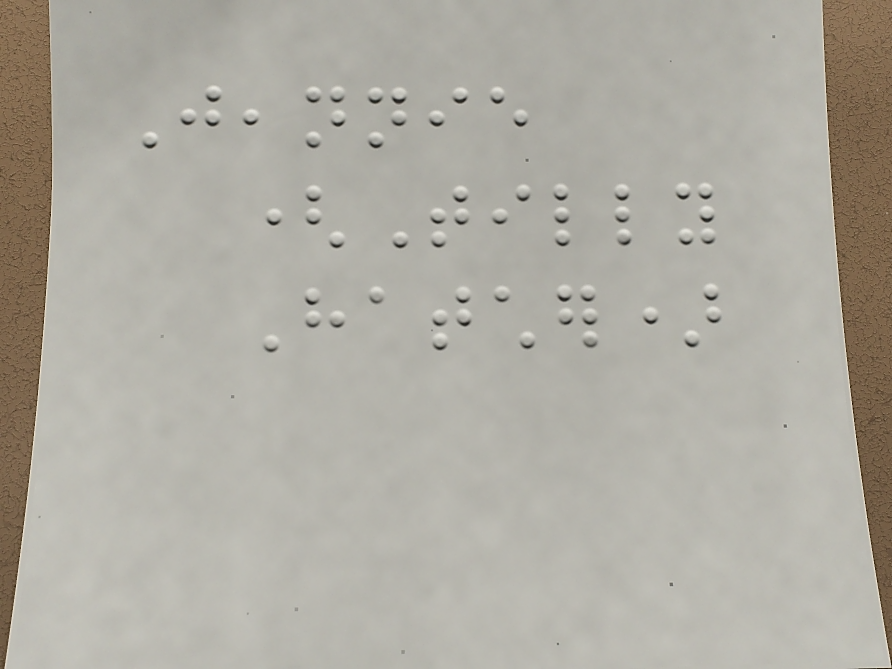Jeannie
(Tilly
Hatcher)
